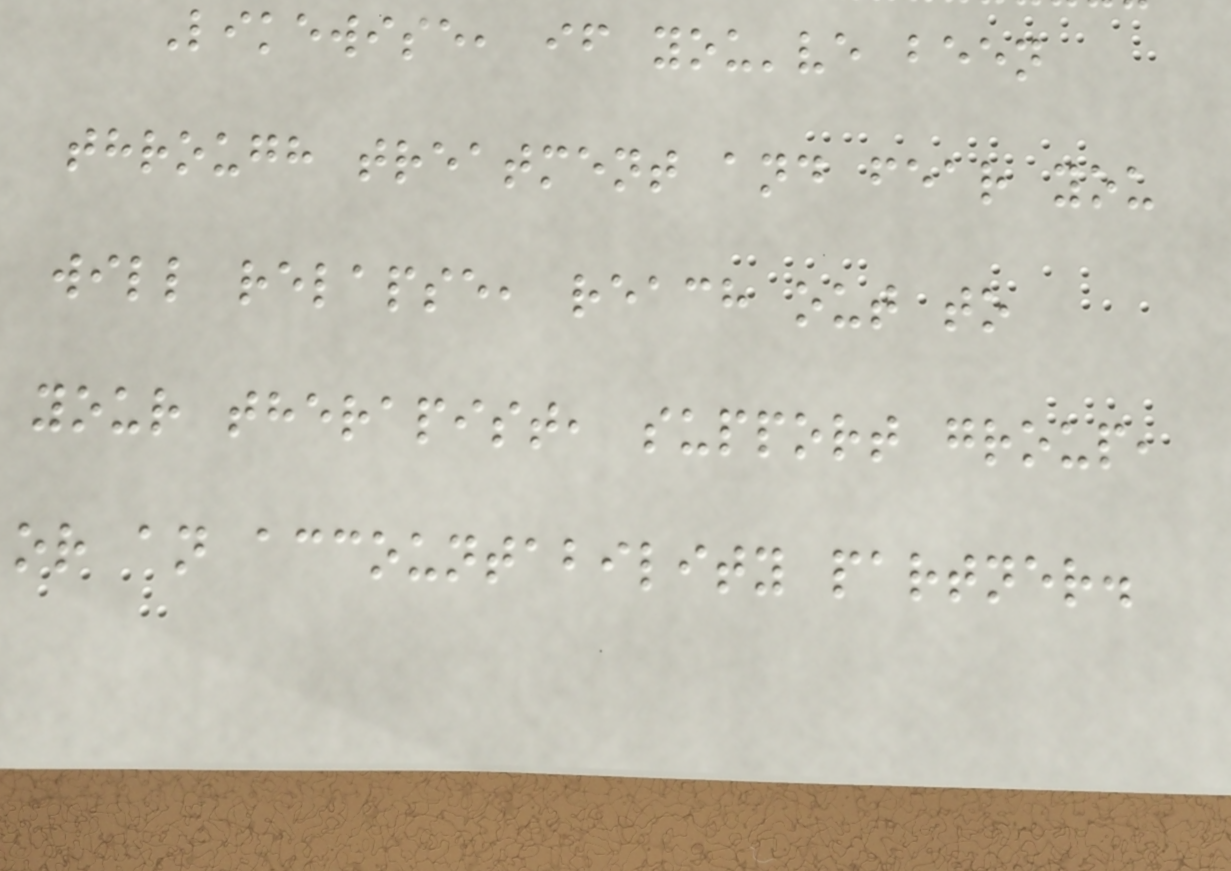Likewise, if you've been
through treatment and fear you
will relapse, reach out to
your therapist, support group,
or an accountability partner.
